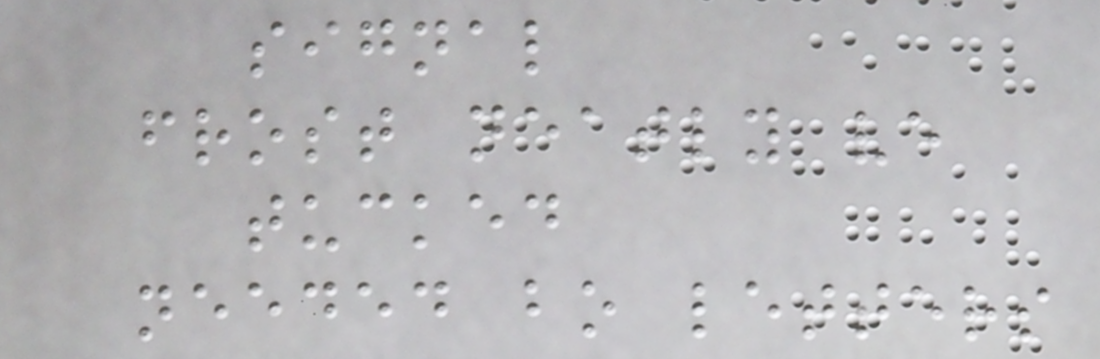signal
frost neatly ve
tucked
needed bo letters
